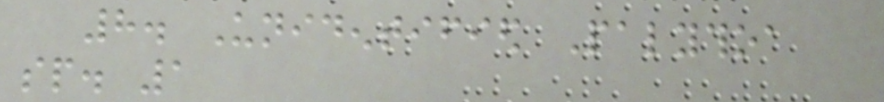8. Unidentified Palythoa
sp. 1
